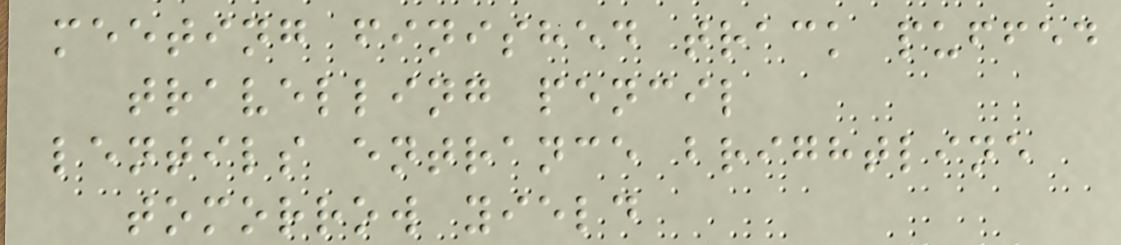meeting finished track puffed
travelling pencil
lentils entrance brightline
tomorrow yield
